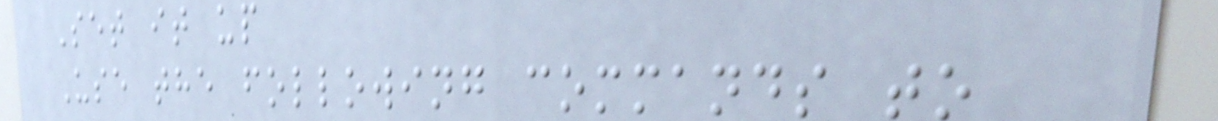Set it up
Use the following commands to
